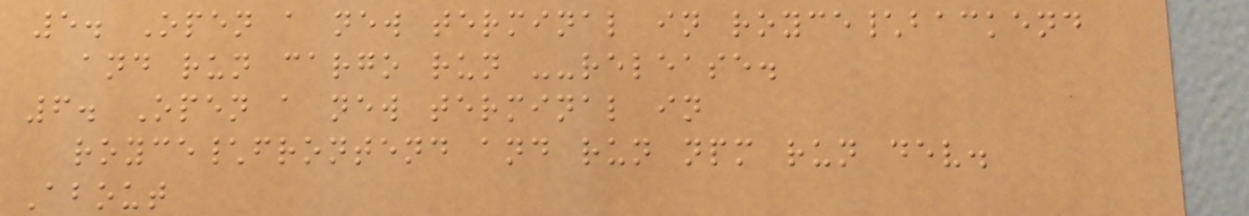5. Open a new terminal in royce\backend
and run cargo run --release.
6. Open a new terminal in
royce\frontend and run npm run dev.
About
